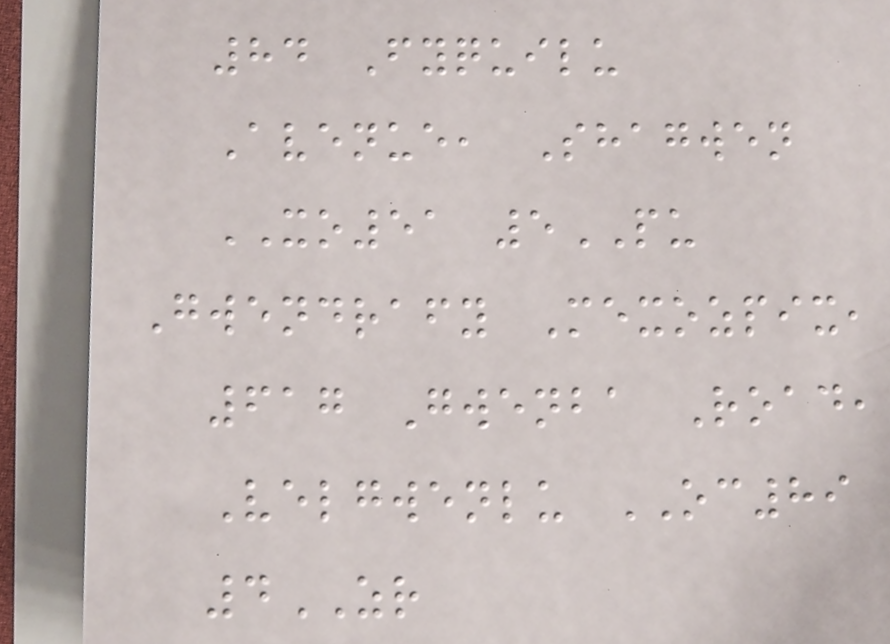84 Fyquilu
Avenue, Shagwen
XO51 5PU
Gwendrafy Mexozpix,
617 Gwenba Road,
Velgwenlu OC89
4ZR
